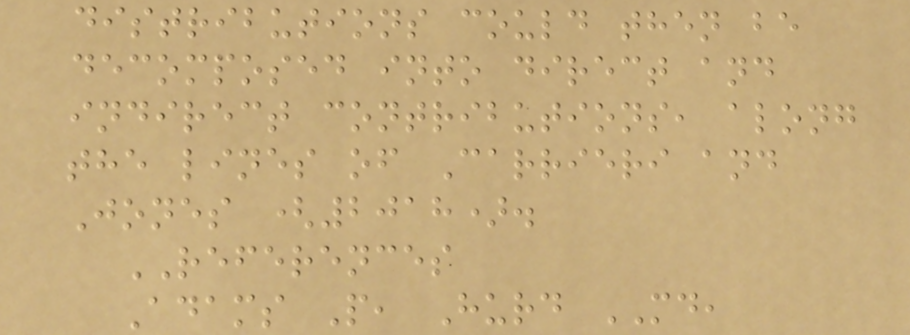distributions could then be
decomposed into direct and
indirect contributions, along
the lines of Carrieri and
Jones (2018).
REFERENCES
Adams P, Hurd MD,
